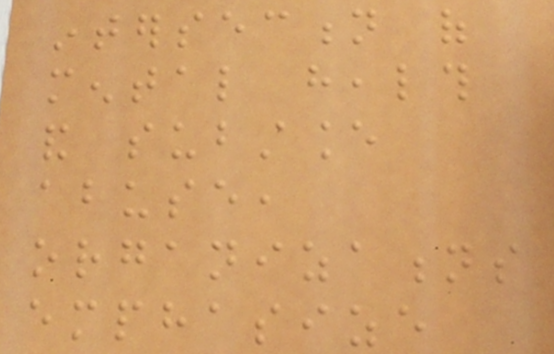intersection of
mental health
and substance
abuse,
organizations
emphasize
